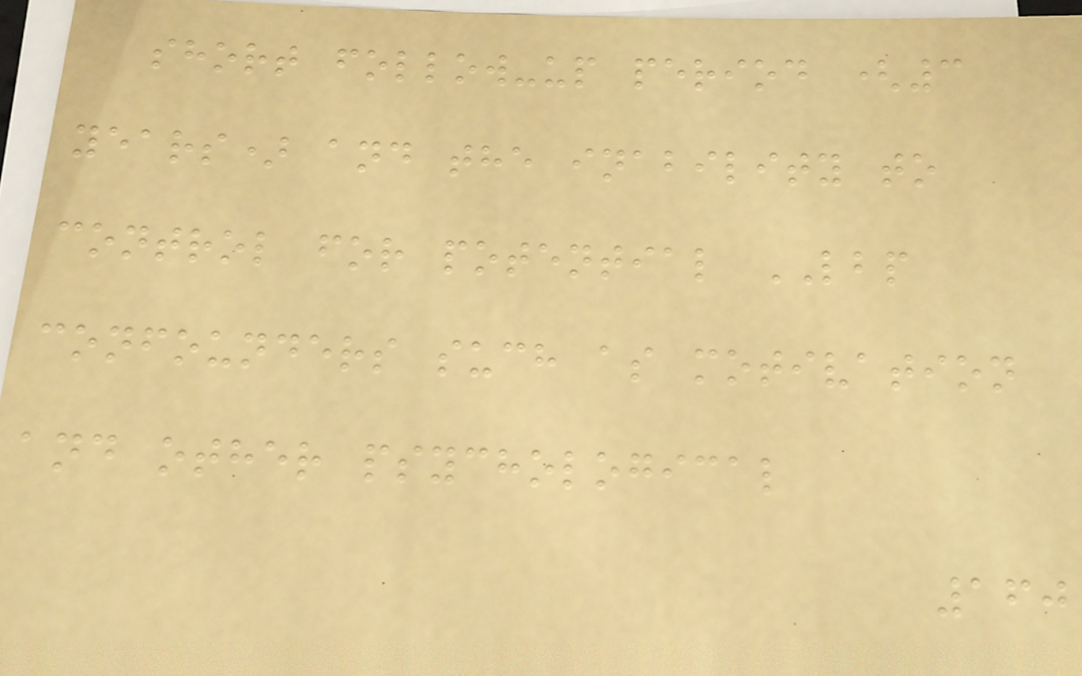short follow-up period (3
years) and the inability to
control for potential LBP
confounders such as motivation
and other psychological
160
